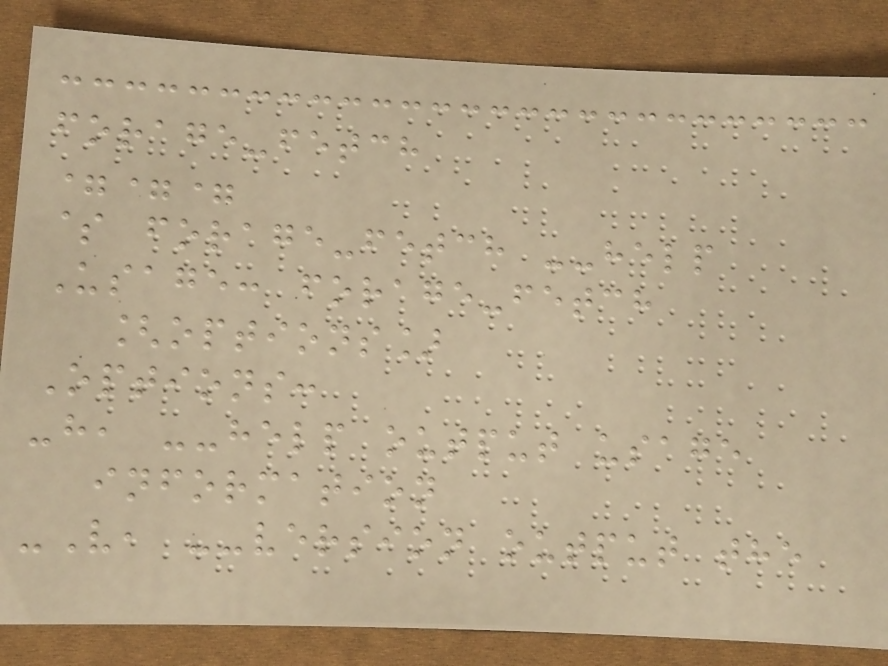forage-fetch
===
$ forage-fetch --help
Usage: forage-fetch
[options]
Options:
-h, --help output usage
information
-V, --version output the
